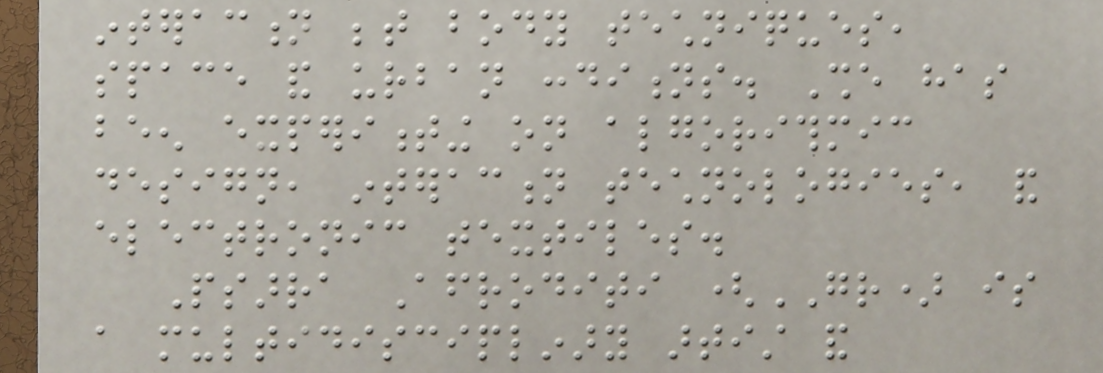interaction between body techniques,
space and urban conditions. She has
been experimenting on algorithmic
design, interaction technologies, and
electronic textiles.
Psarra Afroditi (GR) is
a multidisciplinary artist and
